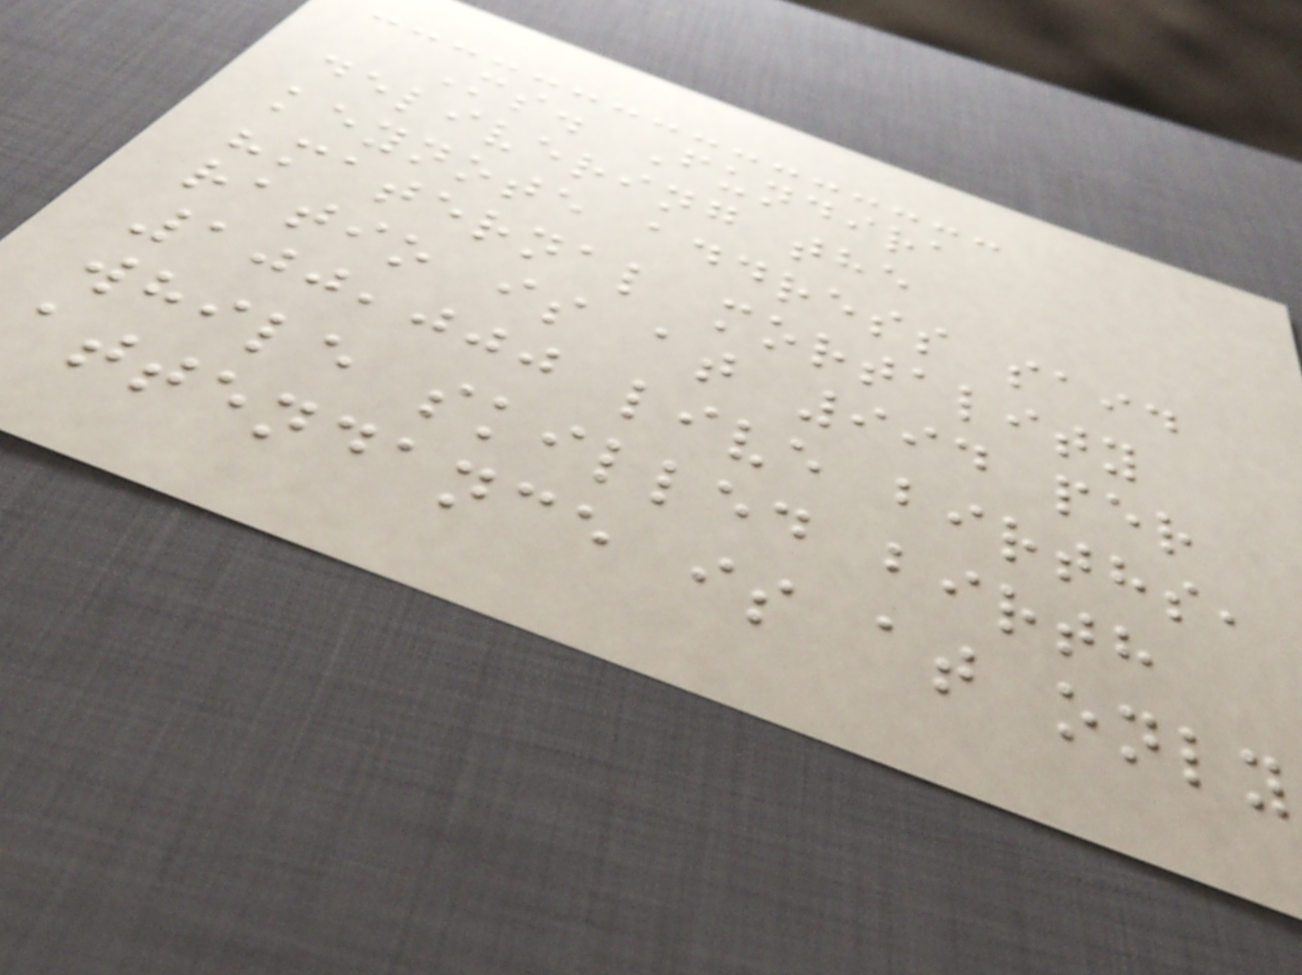Ms. Fundira
delivering the
keynote address said
"maternal mortality
ratio is at 994 per
100,000 live births,
while skilled birth
attendance is at only
